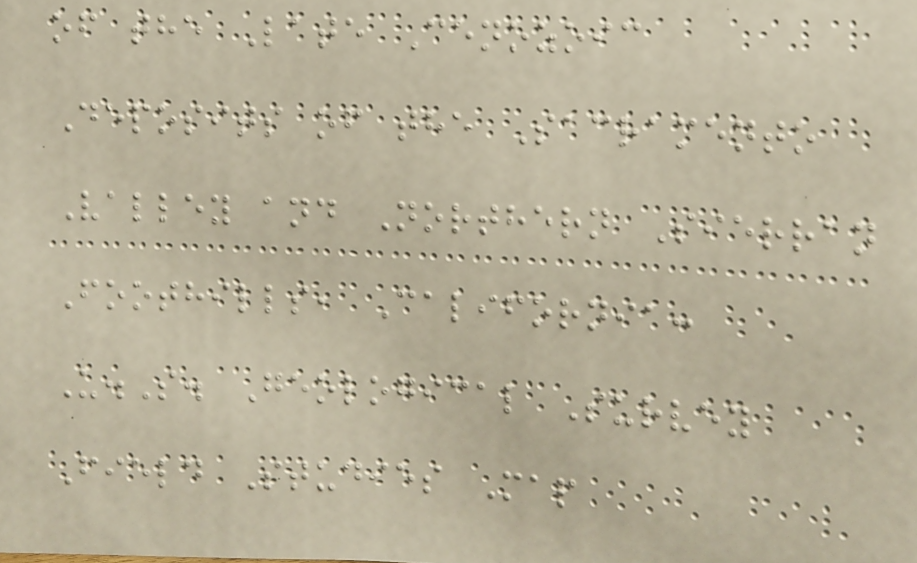of the Late Cenozoic
Deposits of the Sacramento
Valley and Northern Sierran
Foothills, California:
U.S. Geological Survey
Field Studies Map
